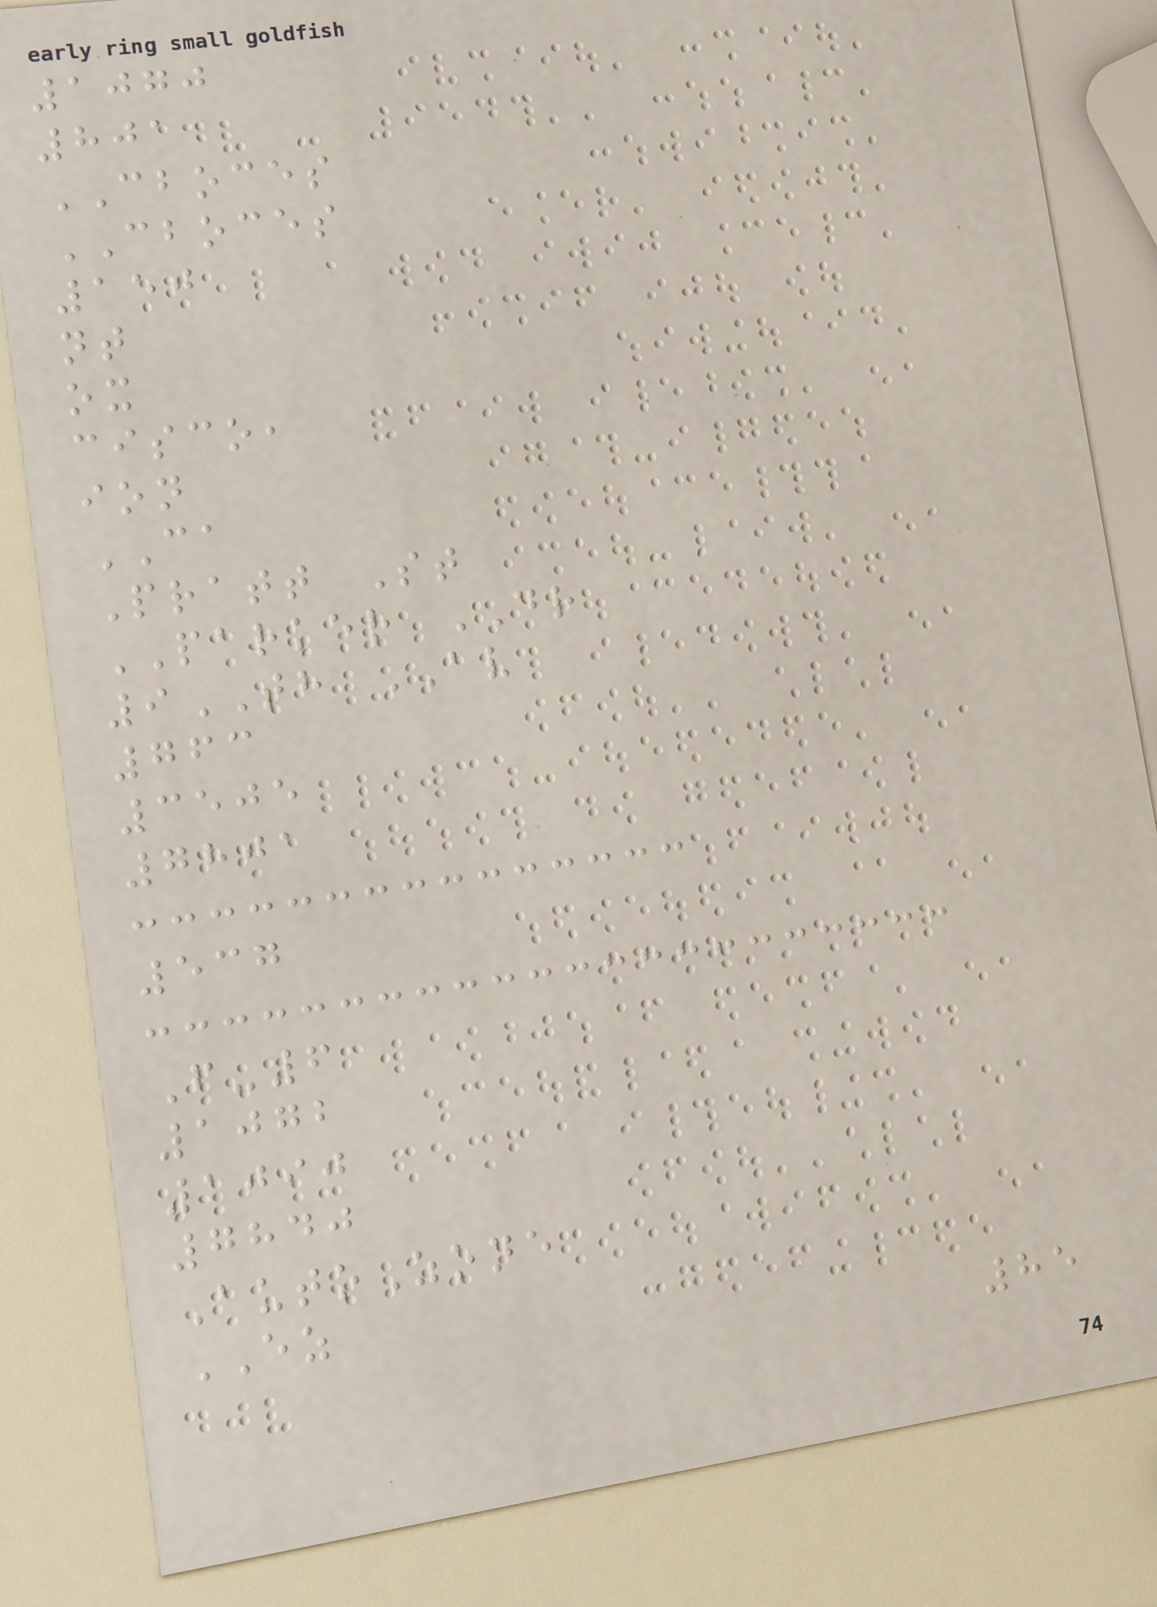1070
801
CBOCES
CBOCES
150
nt
ox
cisco,
ion
CA
Pratt St
PARKER DR
9TH AV
763
3505
7801
537
F-6
1072
1090
7840
AutoZone
EZ
85
